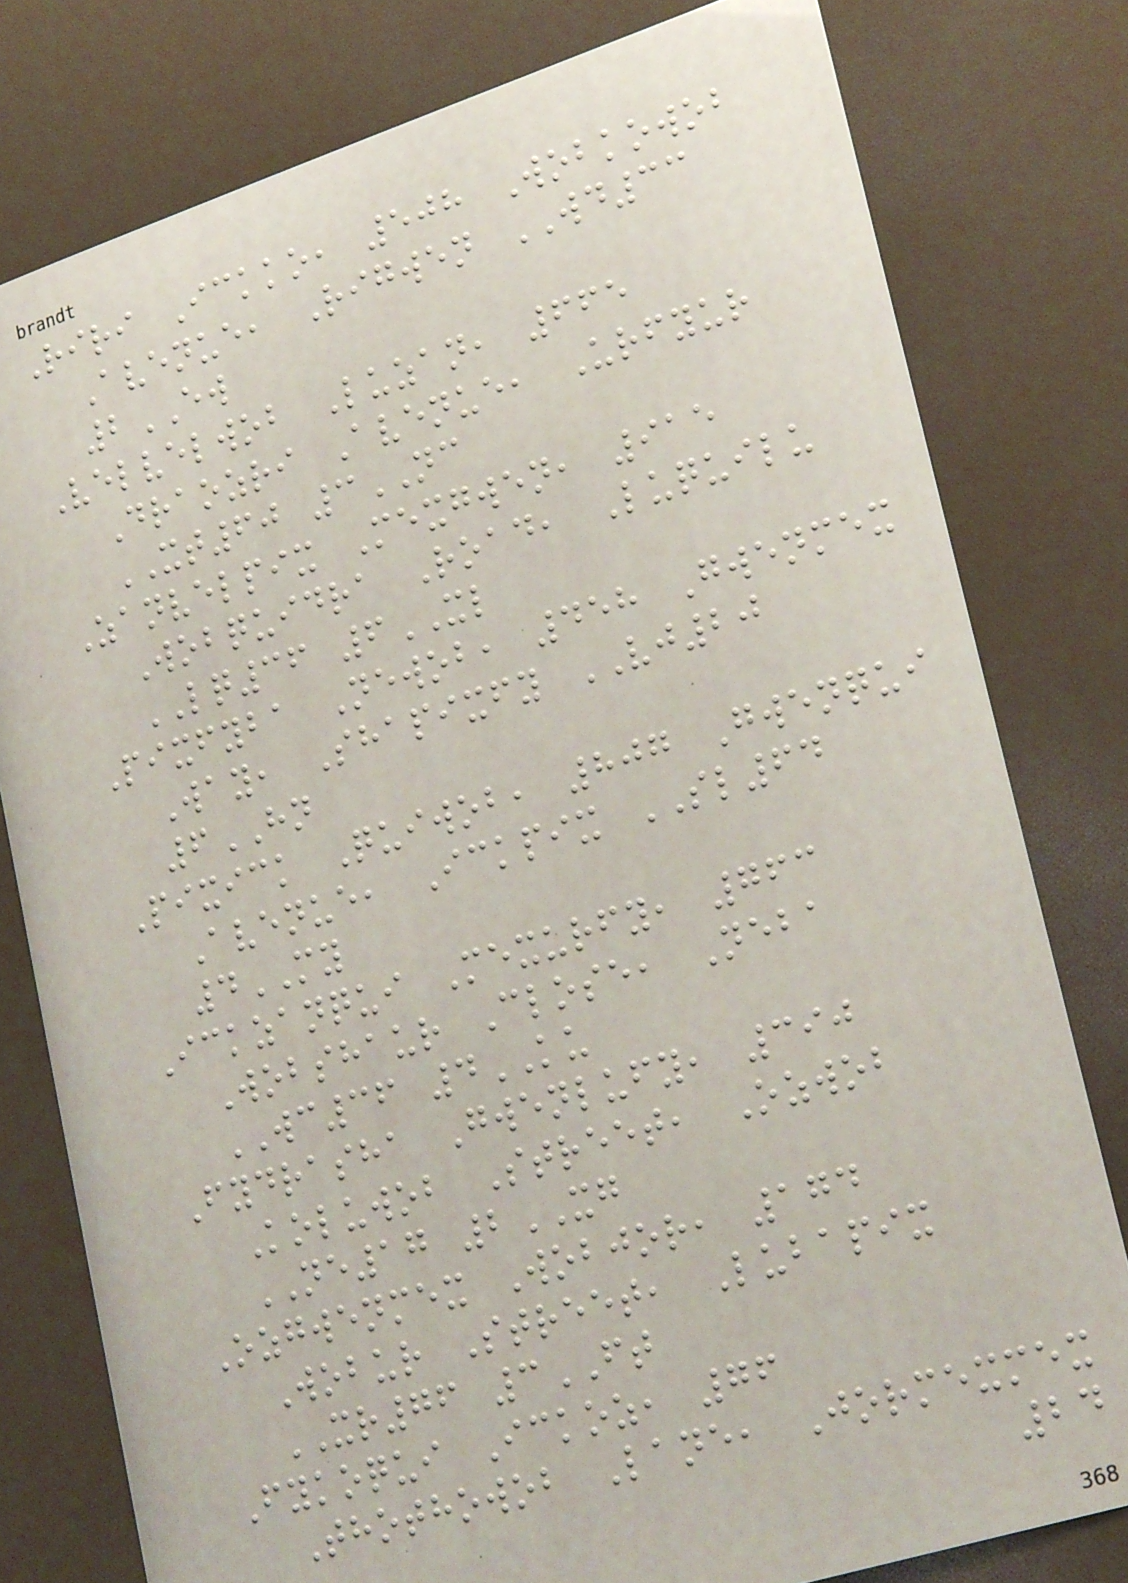Riri Ickko, 508 Wobkowob
Avenue, Rigwen WD33
2EW
Velvelwob Luzan, 665
Draozri Avenue, Urfyur
XT60 3NC
Zanvelpix Mexgwen, 915
Wobquidra Road, Luquilu
LQ36 6XL
Pixfyba Newob, 458 Gwenmex
Way, Shapixfy VJ20
6HN
Pixick Quiwob, 807 Gwenqui
Avenue, Ickpix SL64
4MY
Ickzanqui Mexurfy, 763
Wobshaur Close, Neba
WC36 4KU
Fydrasha Gwenlufy, 390
Koluwob Street, Ozwob
NE17 2XG
Ozgwenmex Wobjor, 174
Wobur Street, Lubapix
XR76 3FT
Fykoqui Ickoz, 76
Thothowob Lane, Jormexmex
24
